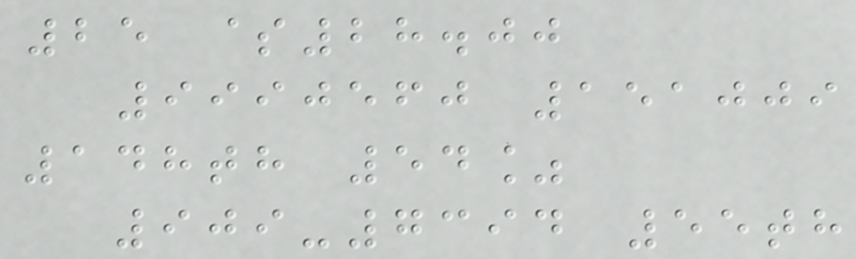25 $28.00
9990560 151009
148th 54%
909-7394 55th
